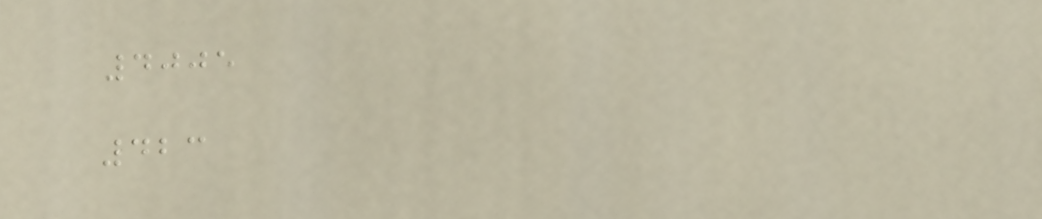4005
423
